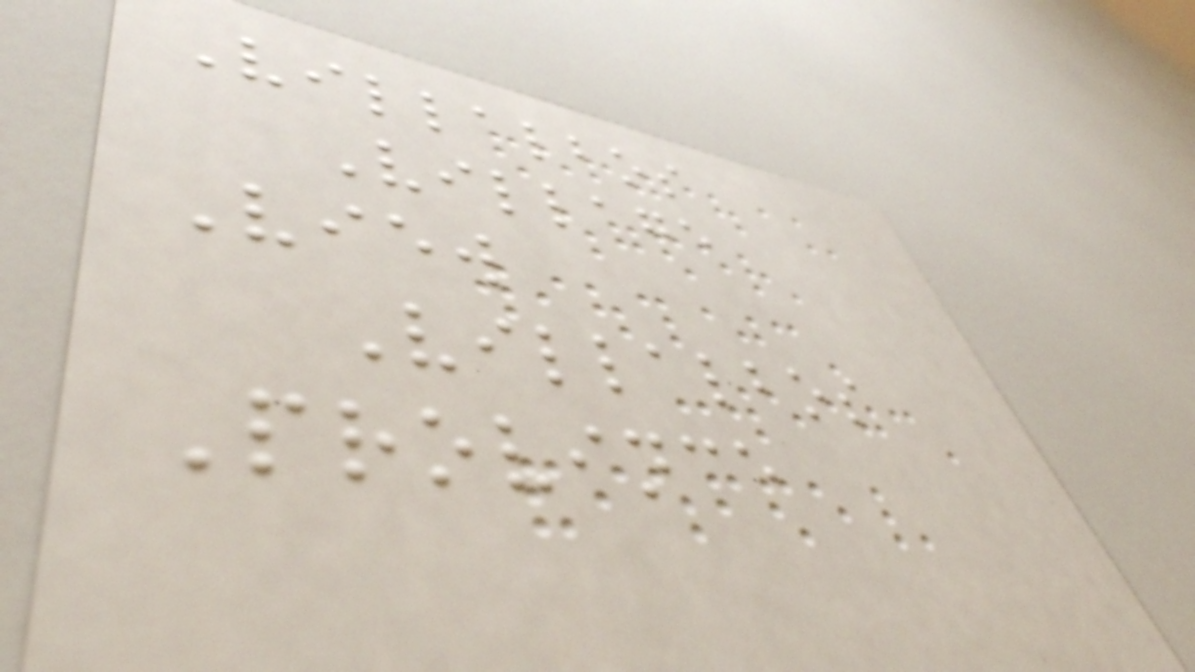Villalbos
Village
View
Villalbos
Province
